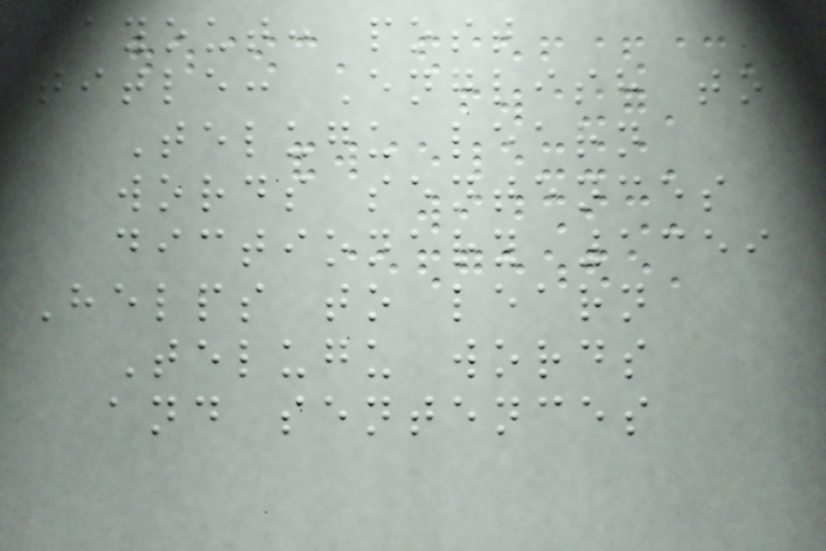layout: post
title: English to
Telugu learn
words sentences
dictionary 1359
Helps to learn
Telugu words
and sentences
